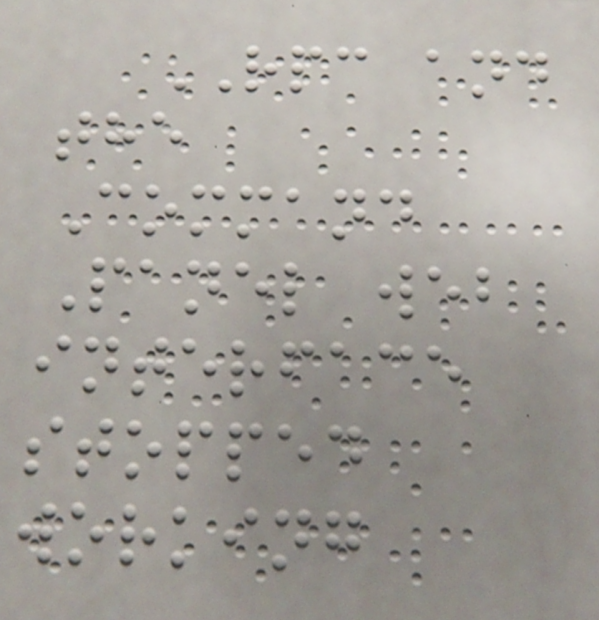RPC and
the
Command
Panel web
interface
stopped
working
